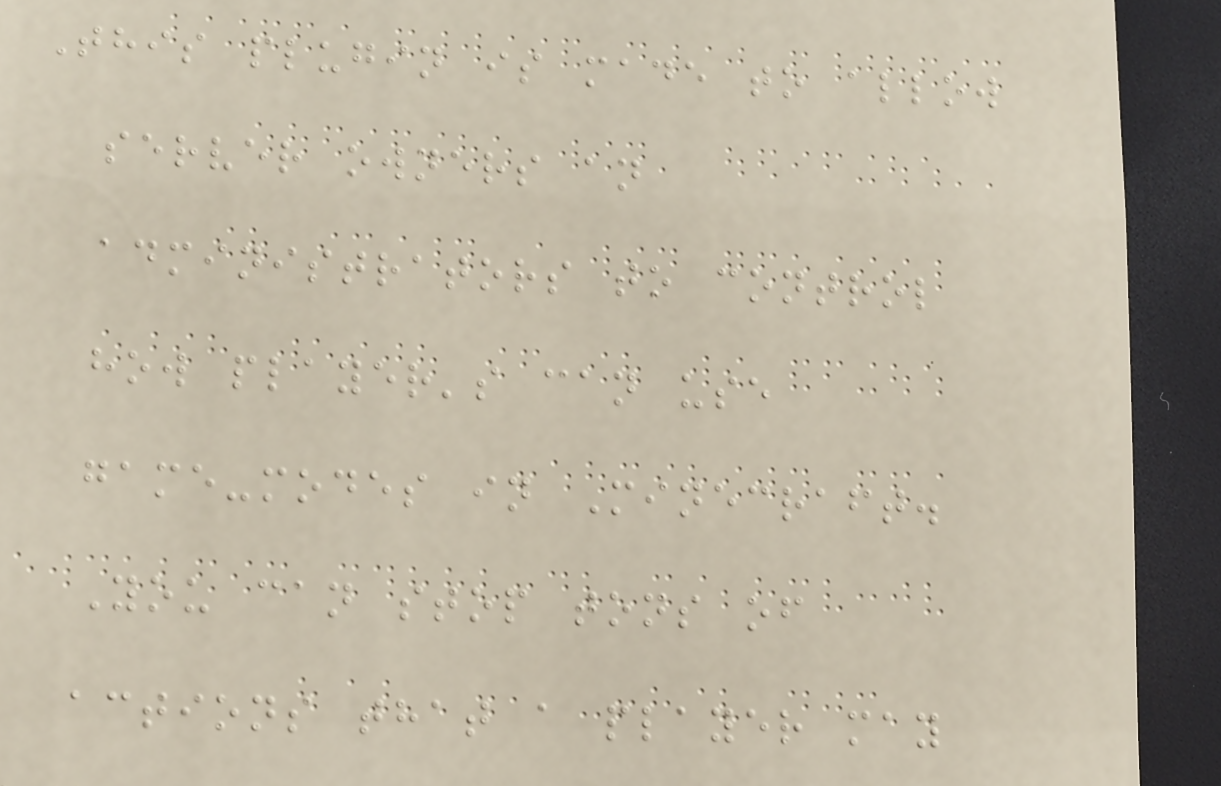This plugin is made to allow
server owners an
administrators to control
how player's can use
game-modes in Minecraft.
You can stop tons of
actions that a player may
